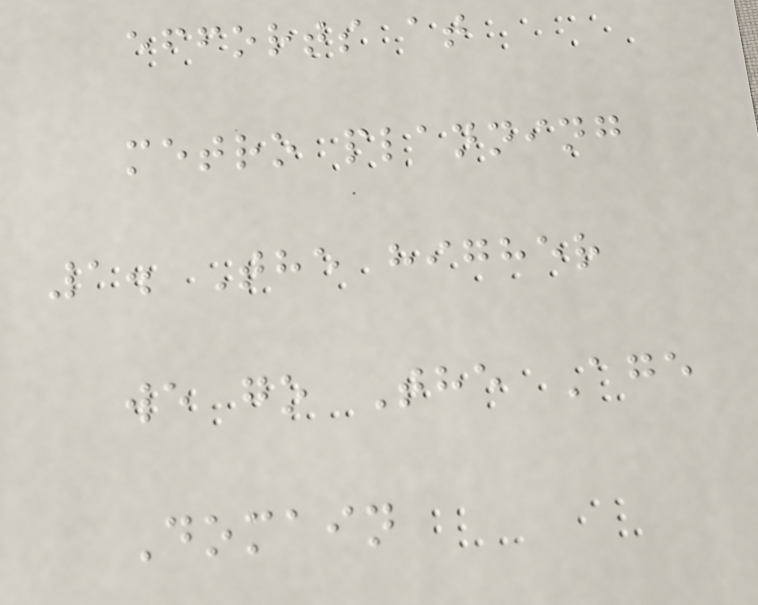efforts at
metro planning
1. The higher
we go The Age
Domain
